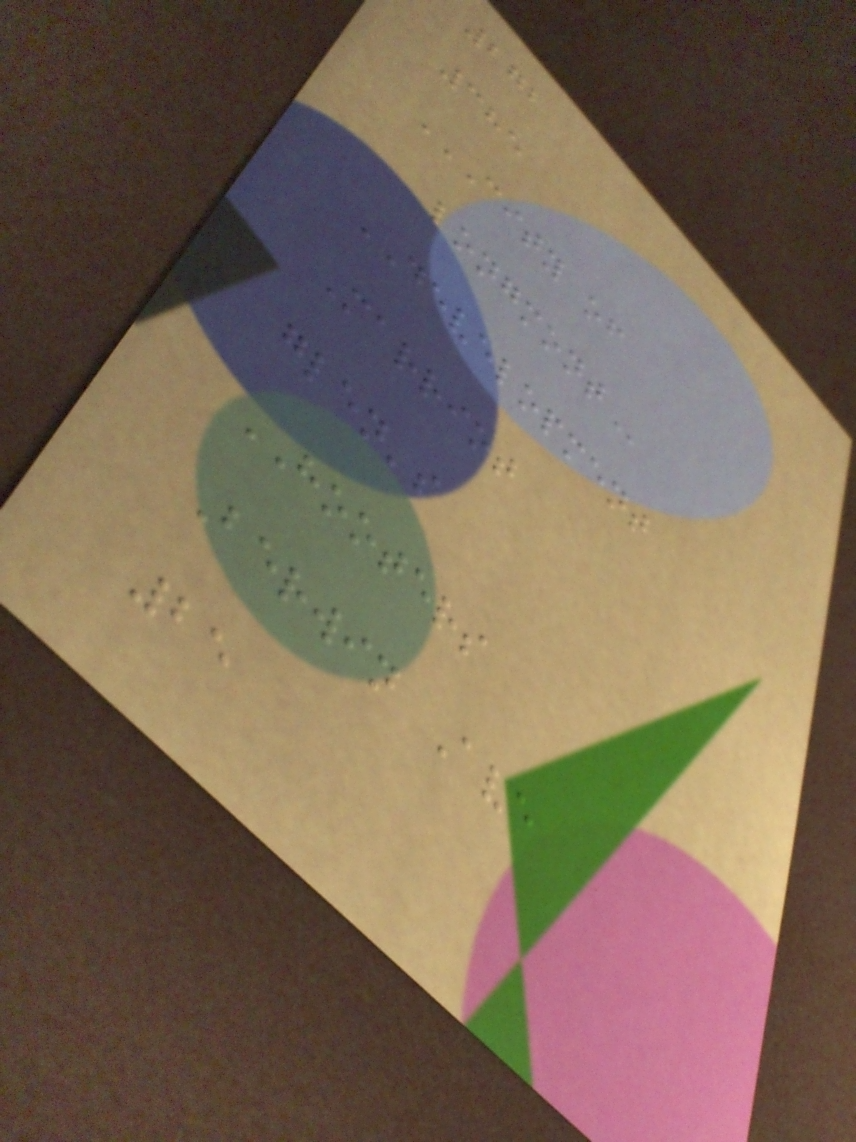272
385
CITY OF
LONGMONT
DEVELOPMENT
Marriot
glen's
HOOTERS
Berwin Ave
25
